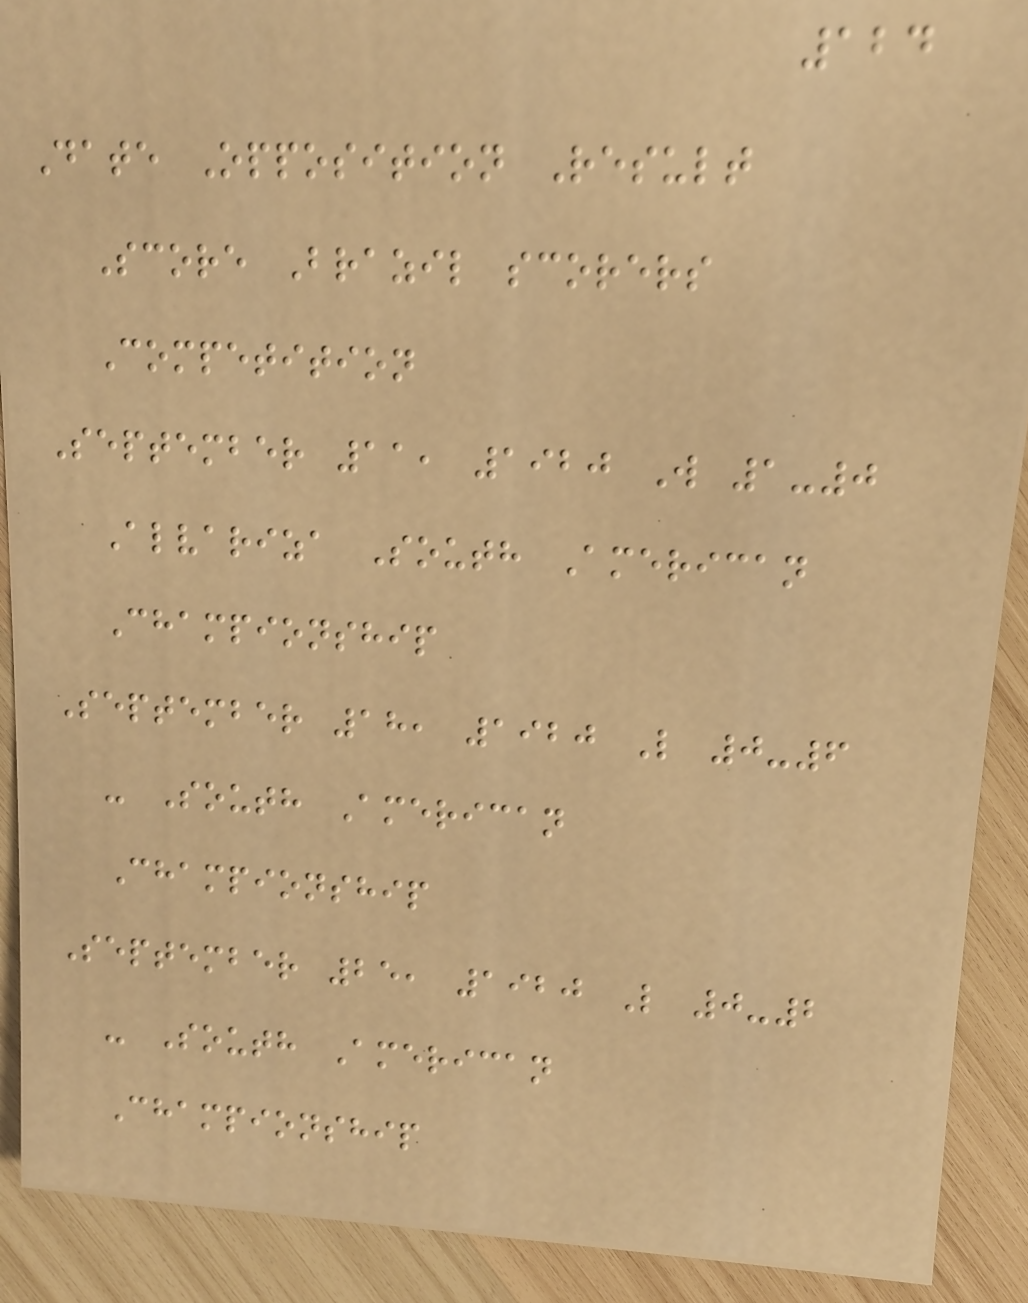124
Date Opposition Result
Score Brazil scorers
Competition
September 11, 1920 W 1-0
Alvariza South American
Championship
September 18, 1920 L 0-6
- South American
Championship
September 25, 1920 L 0-2
- South American
Championship
